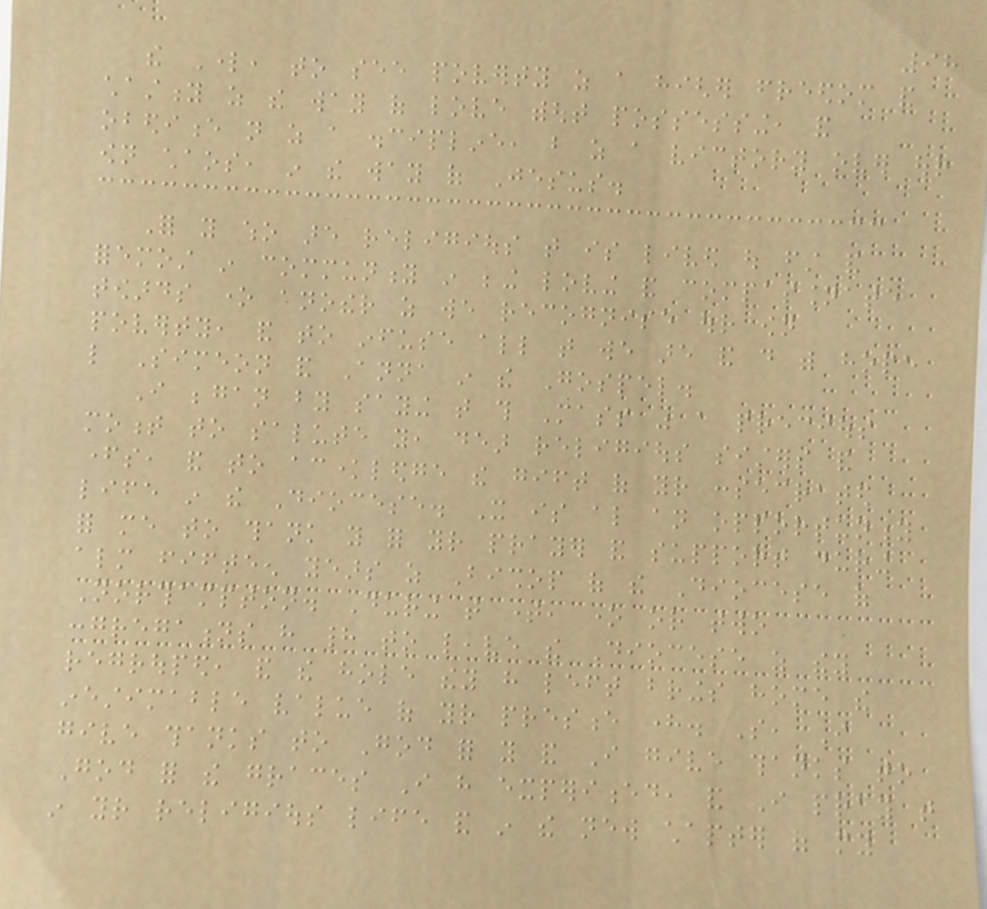98
the Lord, to see poverty as a higher freedom and
chastity as the way of love without possessing, and
obedience not as a discipline, but as a victory over our
own chaos, in the way of Jesus.
For you who are religious that is lived out first and
foremost in community in being loving and compassionate
towards one another as we recognise our own
poverty, and to infuse all that we are and do with hope
like Simeon and Anna in the Gospel.
I began by saying that this Mass was a precious
moment to salute you, dear religious sisters and
fathers, and to acknowledge the gift of your consecrated
life in the Diocese. It is also an opportunity
for me to thank you for your prayer and support during
almost fifteen years as Bishop of the Diocese of
Northampton. During that time, one or two
congregations have had to leave the Diocese as they
regrouped, and the hole they have left brings home the
inestimable value of your presence here. So, I
give thanks to God for you and I give thanks to
God for the graces I have experienced, and I pray that
in your religious life and in the new chapter of my
